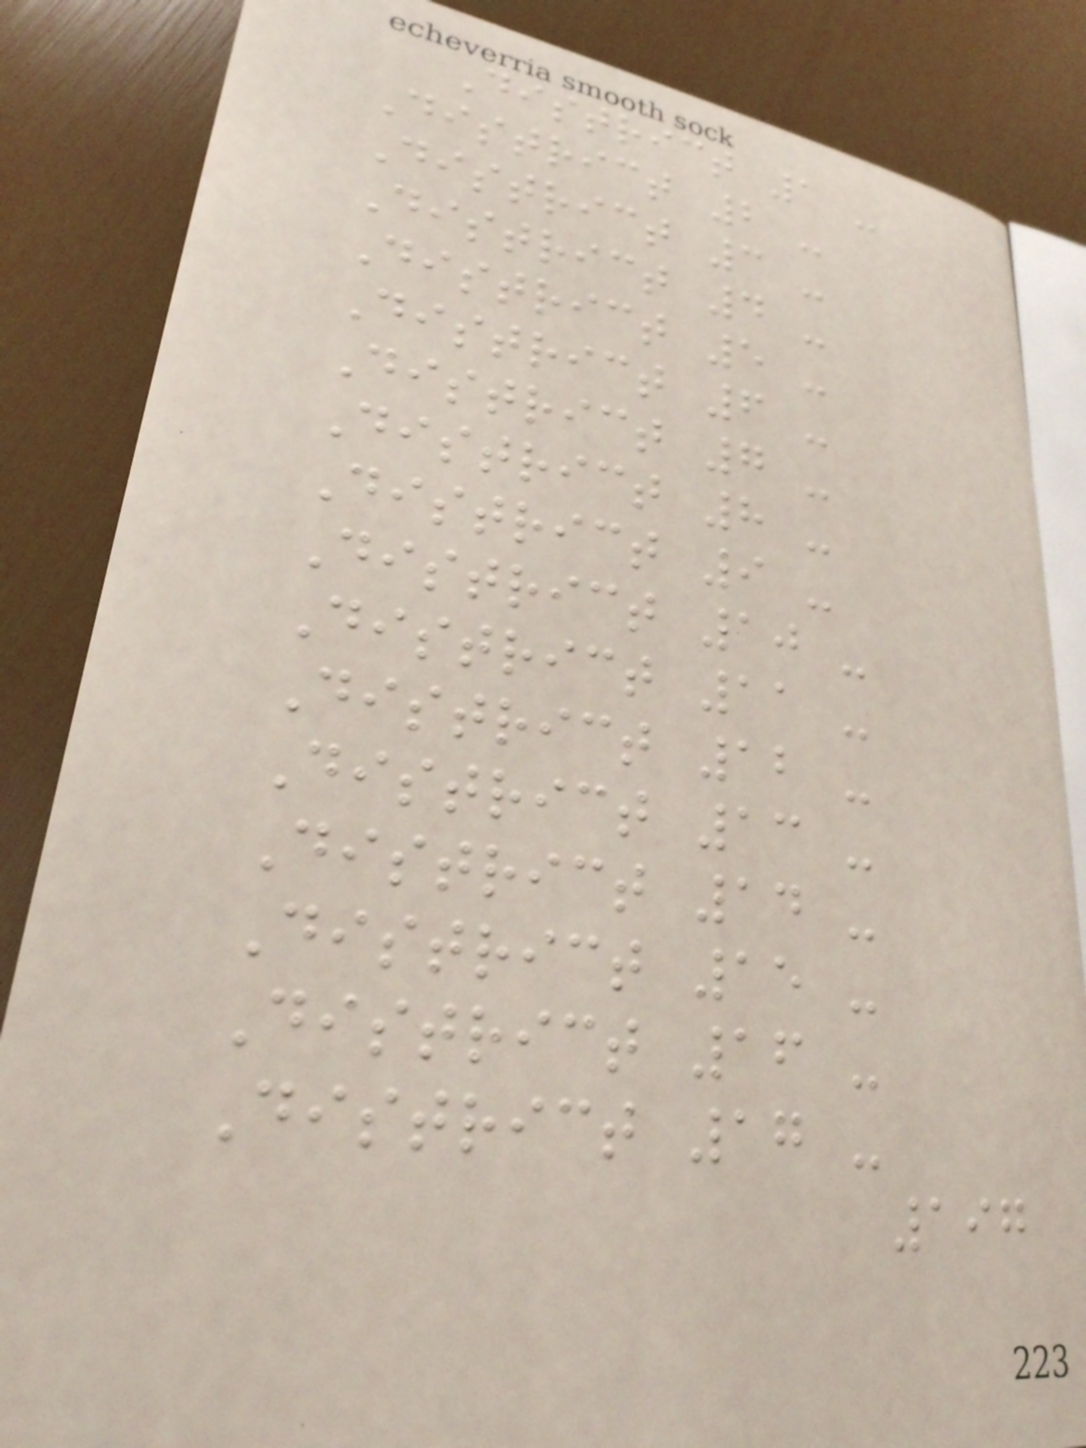District 1 -
District 2 -
District 3 -
District 4 -
District 5 -
District 6 -
District 7 -
District 8 -
District 9 -
District 10 -
District 11 -
District 12 -
District 13 -
District 14 -
District 15 -
District 16 -
District 17 -
197
